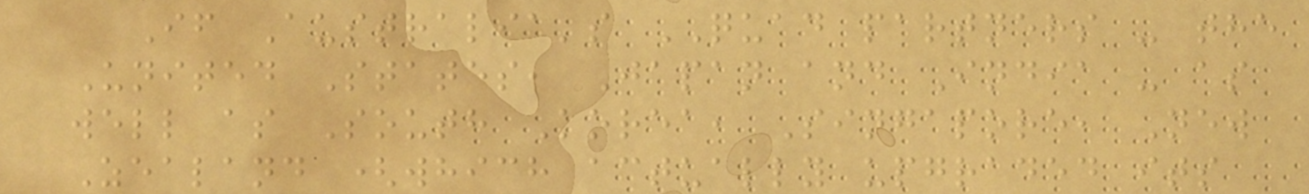If Australia's QUAD partners - the
United States, Japan and India - as
well as South Korea, Singapore, New
Zealand (which actually upgraded its
